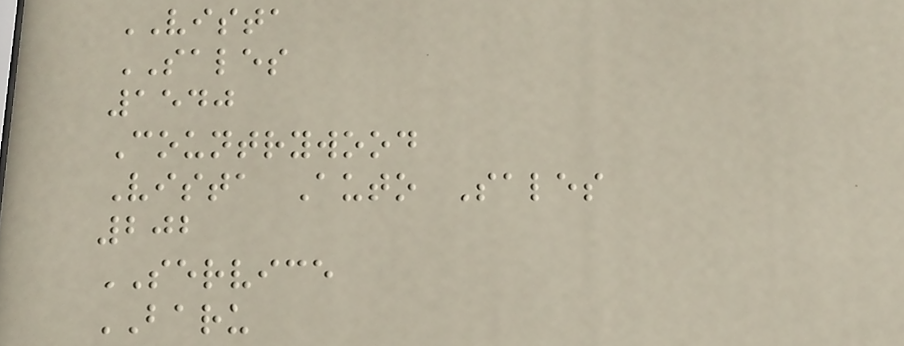VISTA
SALES
1540
Countrywood
Vista Auto Sales
202
SERVICE
BARU
